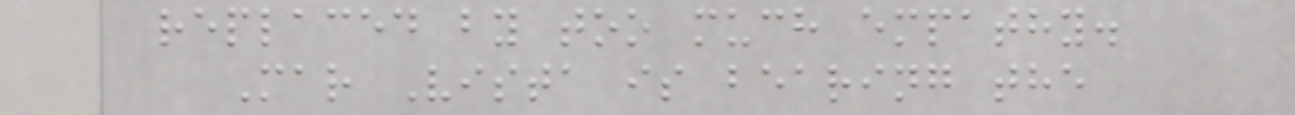replaced by too much empathy.
Mar Vista is bearing the
